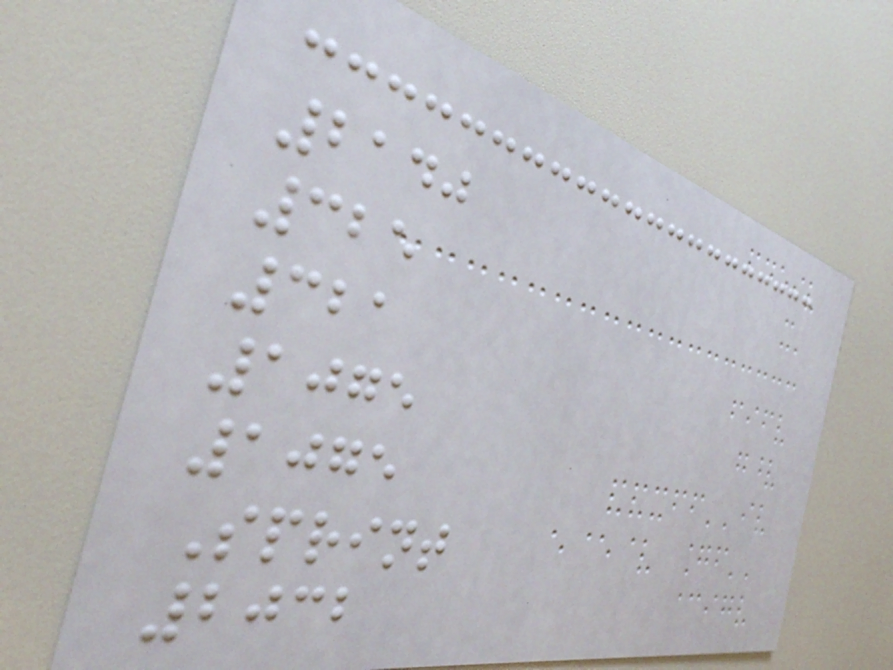2140
325
321
1075
1075
Sprint
2032
